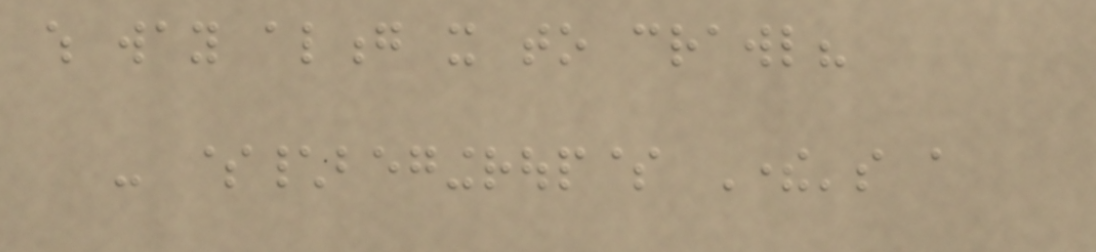which way along it to crawl?
- $\begingroup$ There's a
